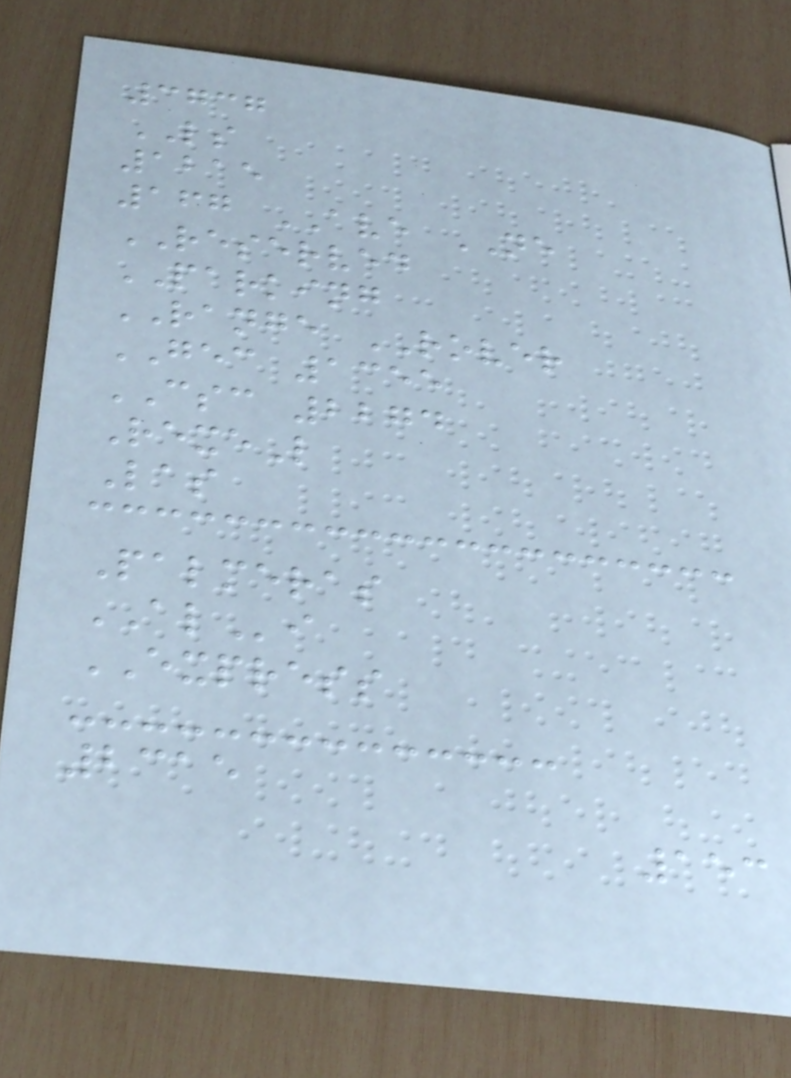3737
LS
1215
167 AVE NE
RESERVED
PARKING
RANGE ROVER
GEC 1355
CSC 2274
RexeL
Las
Palmeras
ALi
EXPRESS
2315
153
